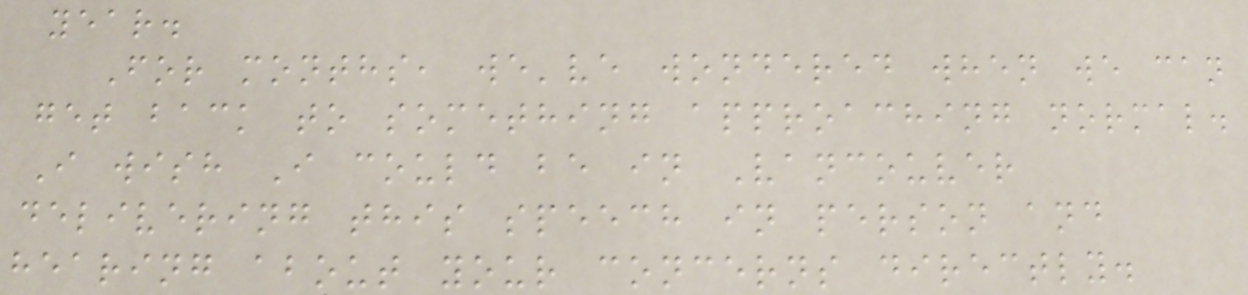year.
For months, we've wondered when we can
get back to something approaching normal.
I wish I could be in Vancouver
delivering this speech in person and
hearing about your concerns directly.
